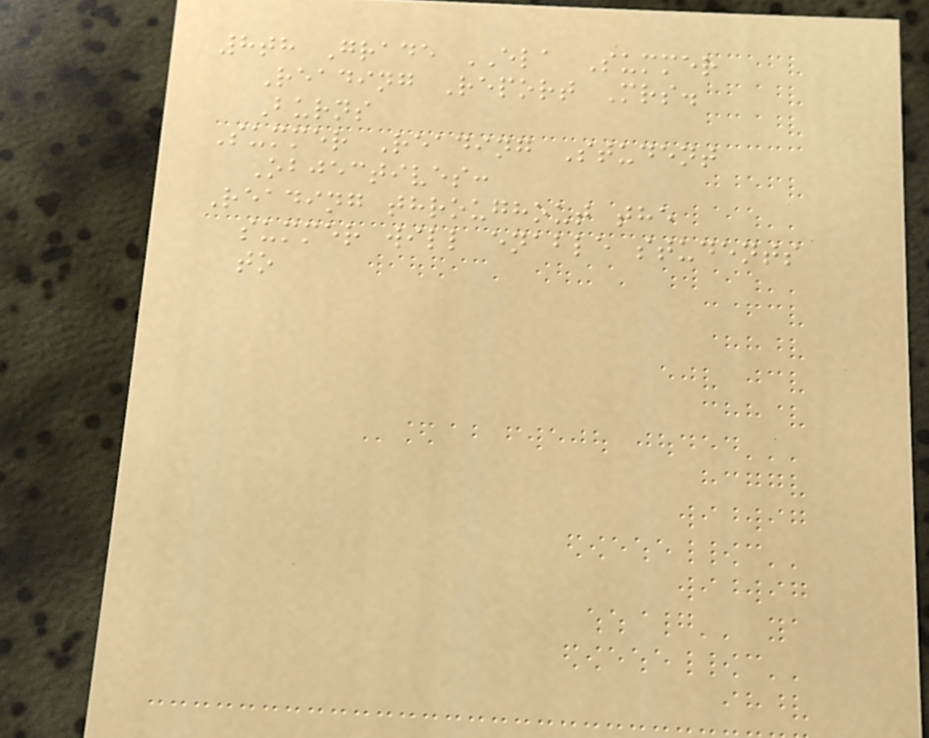8th Grade ELA Summer
Reading Report Mrs.
Burns
Summer Reading Student
Objectives:
Reading throughout the
summer will enable students
to
